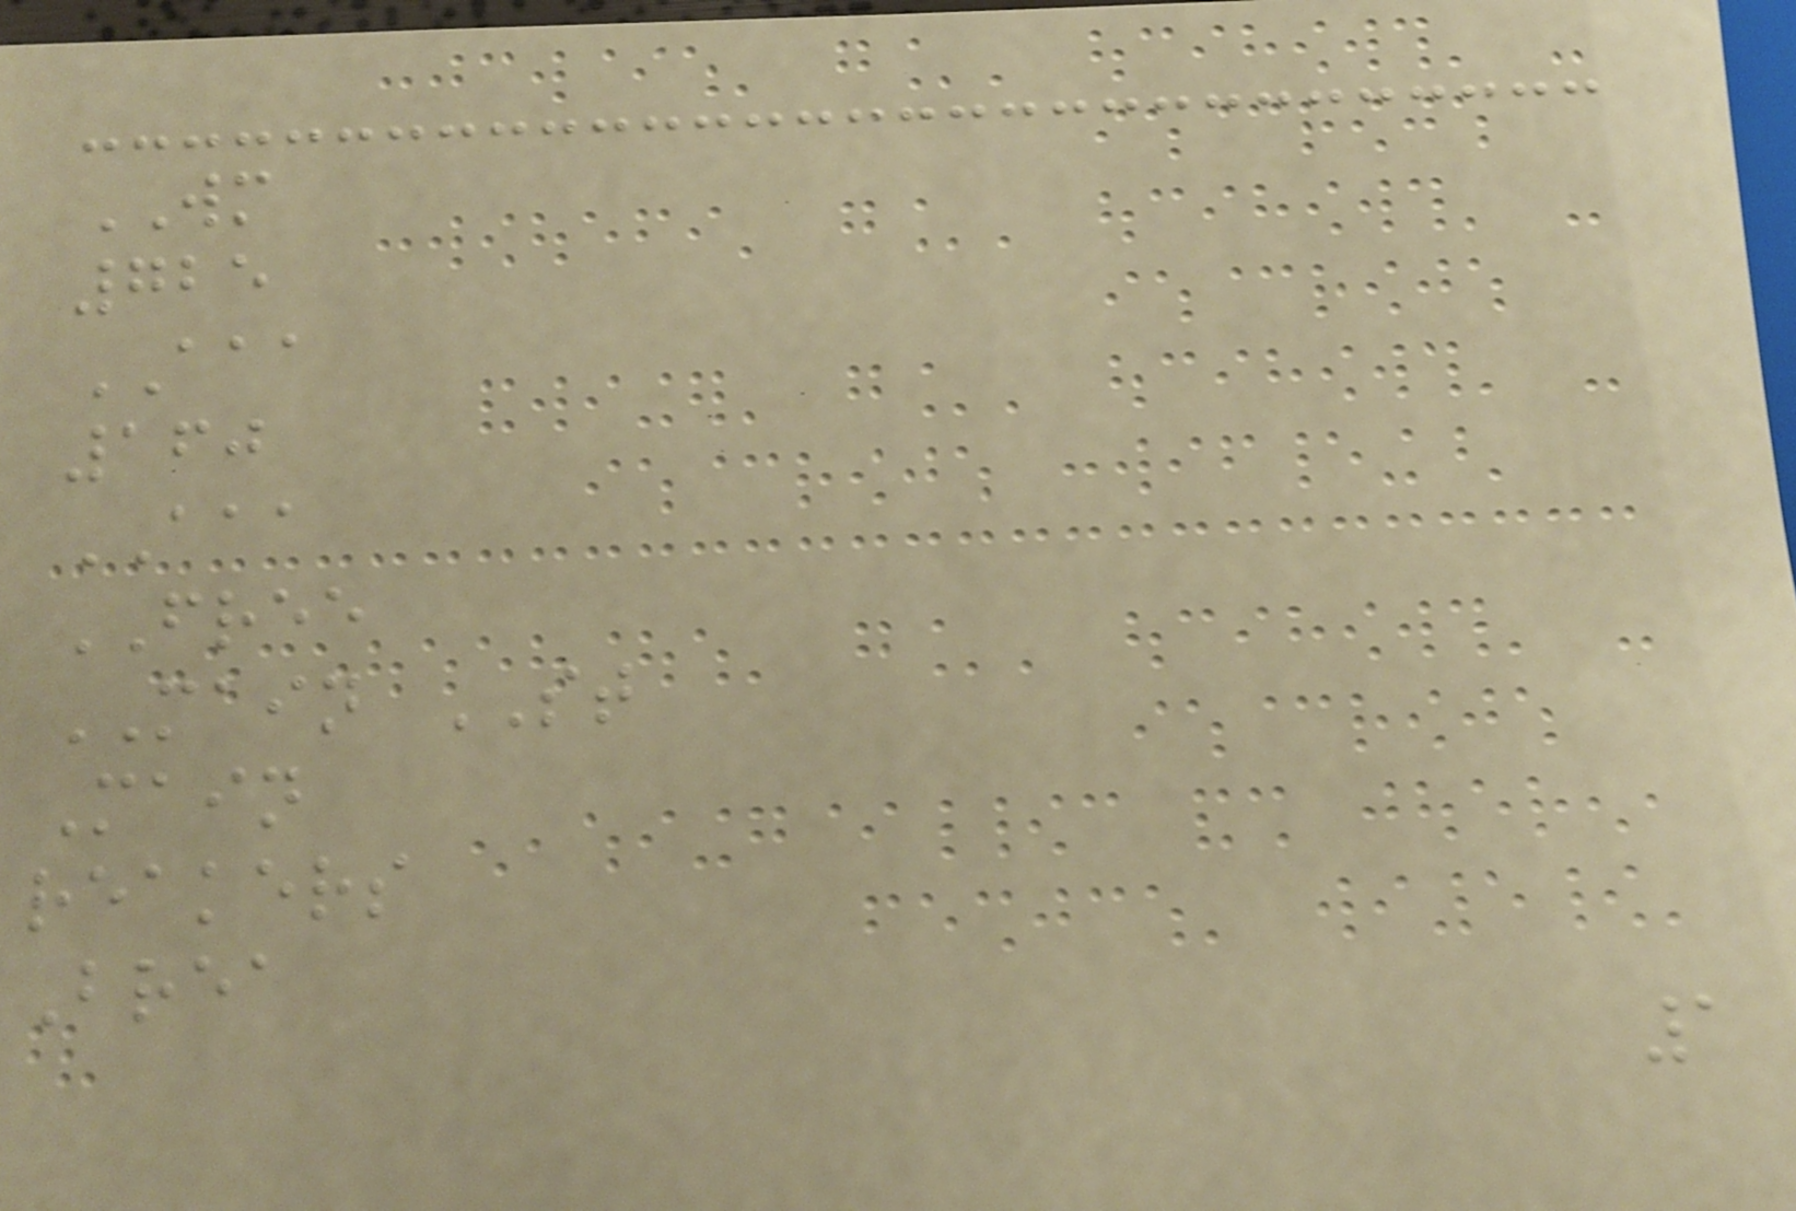WM
725
AAA
160
AAA
FREE
MAIN ST
Main
reakers
Brea
1
